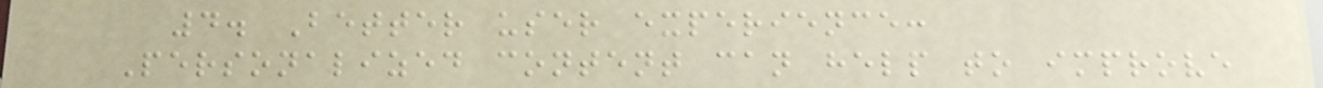4. Better user experience:
Personalized content can help to improve
